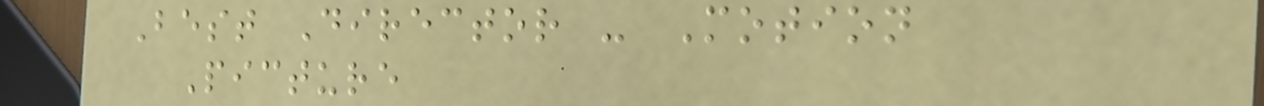Best Director - Motion
Picture
